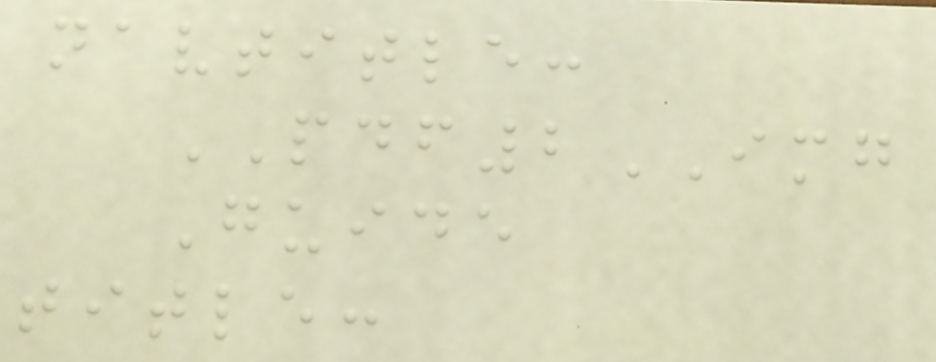navtitle:
PDF2IMG
Guide
title:
